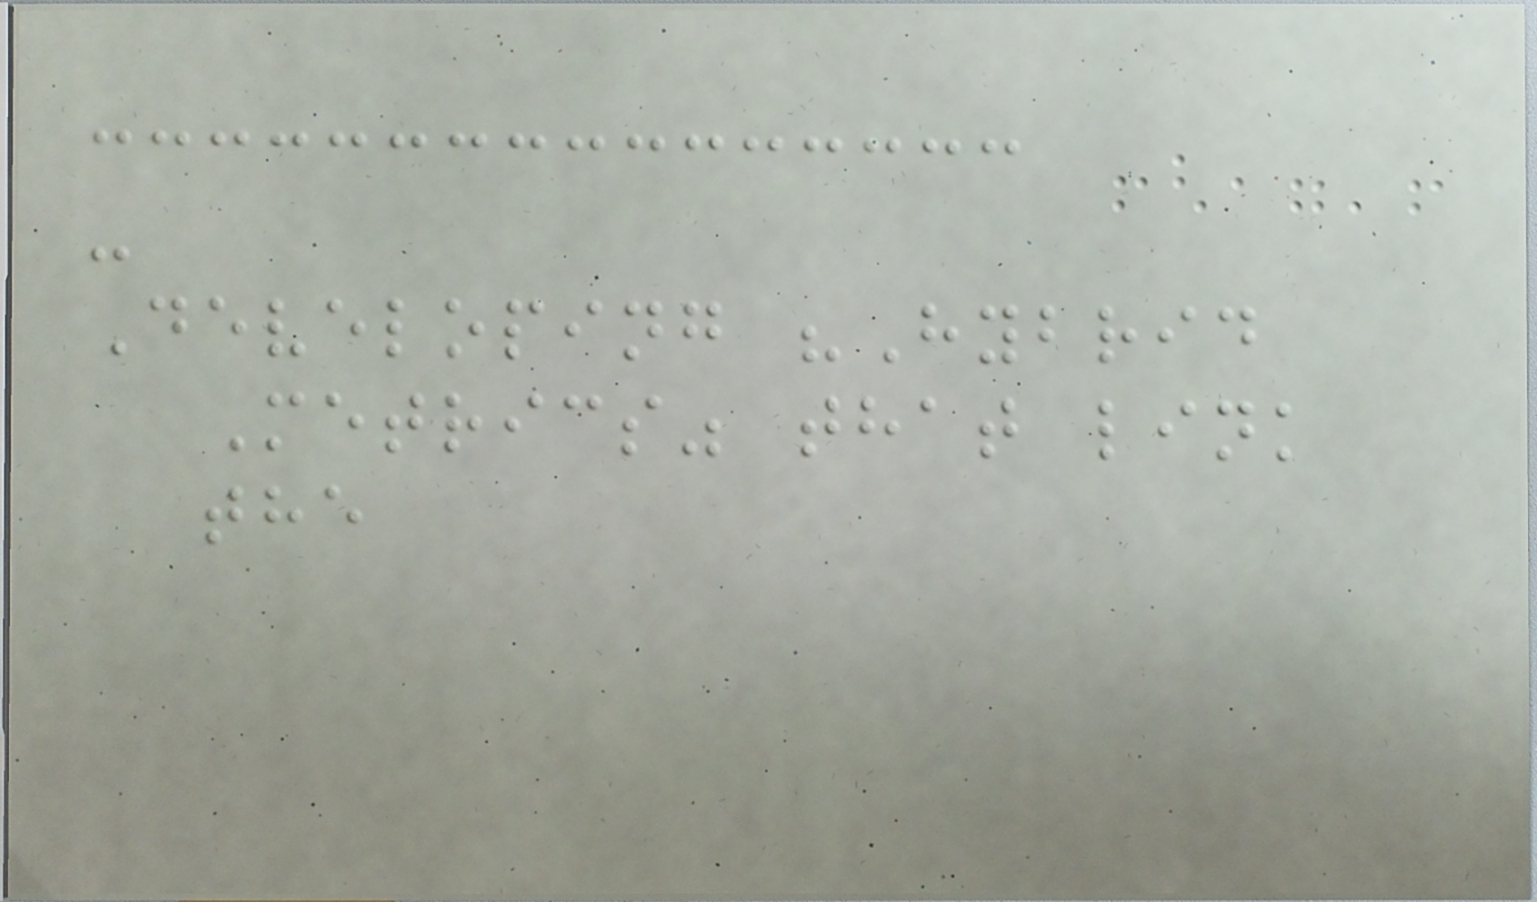-
Developing "Hybrid
Metrics" that link
the
